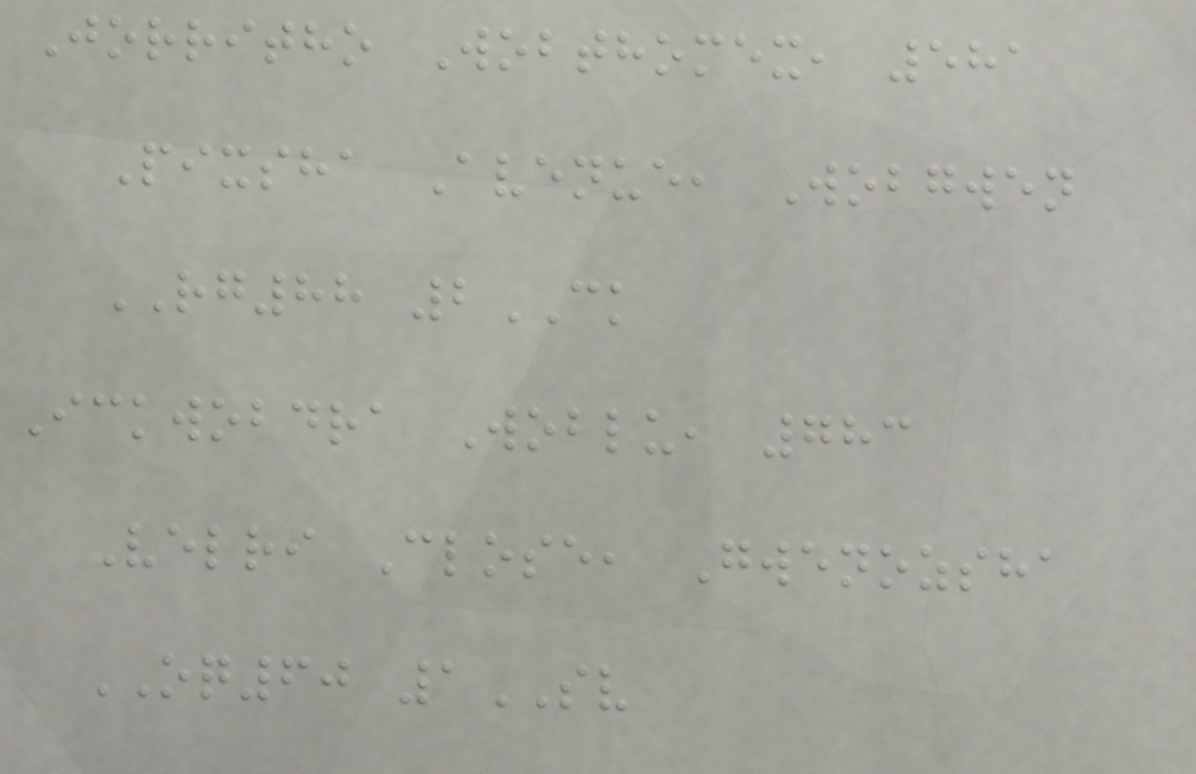Jorritho Wobthomex, 581
Pixsha Avenue, Wobgwen
RG88 2CK
Ickwobdra Woblu, 783
Velri Close, Gwenozsha
OQ60 1SV
